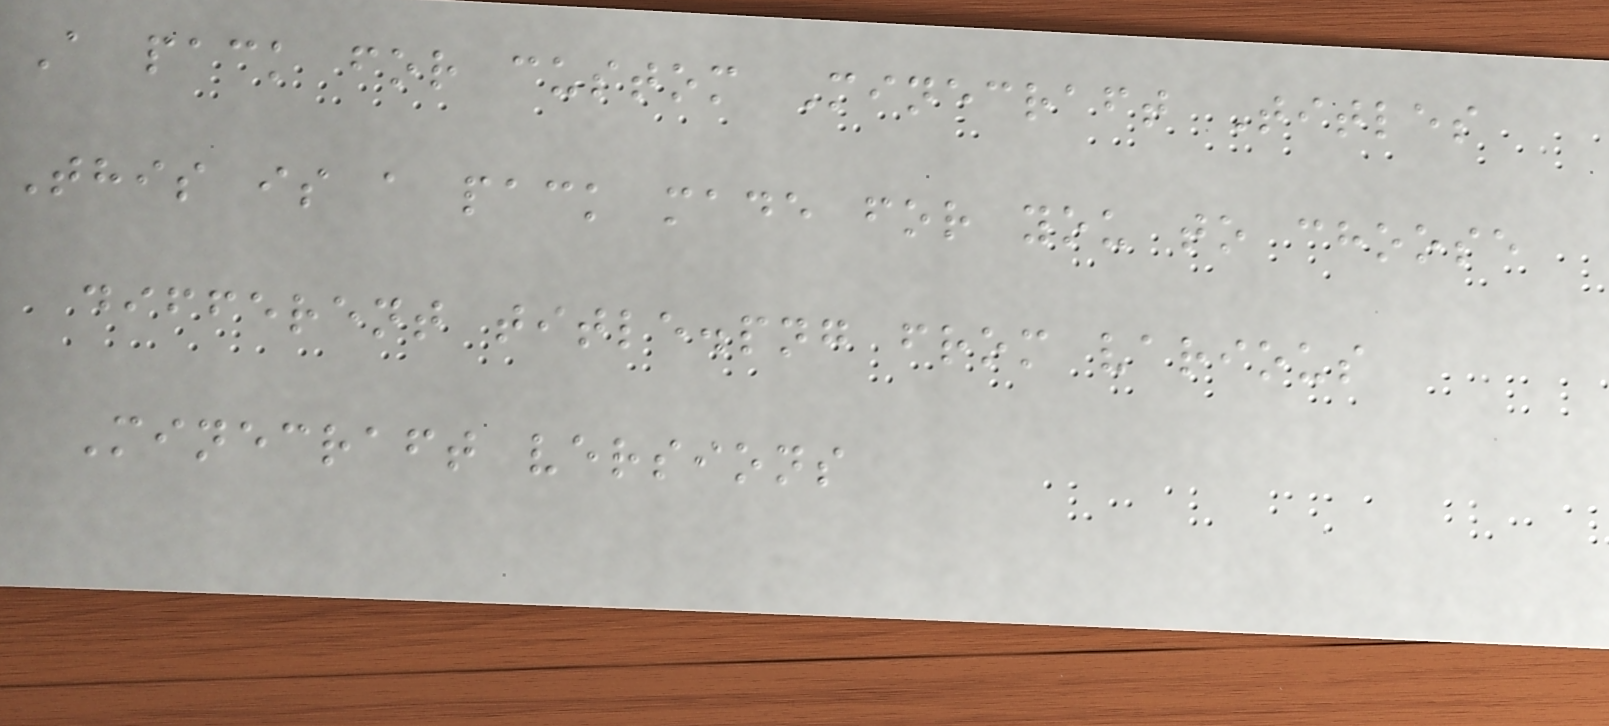A pack for custom Minecraft Titles
This is a pack made for you to choose
different title.png from various
Minecraft versions
